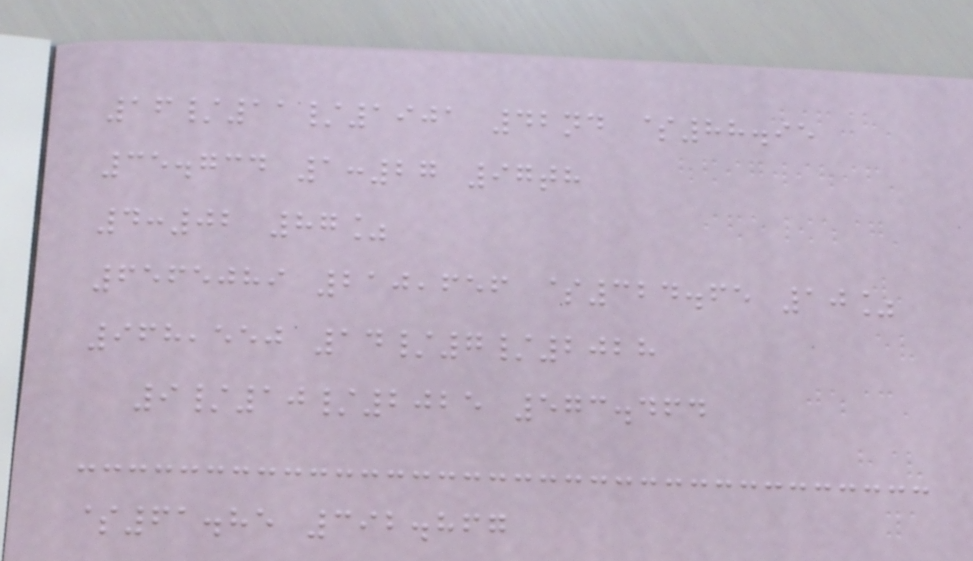16/11/1901 42nd $88.95
35.734 1:27 97th
4:02 87%
6565089 210,656 $324.65 10%
968,550 14/7/2028
9/10/2025 573.464
$61.85 392.867
